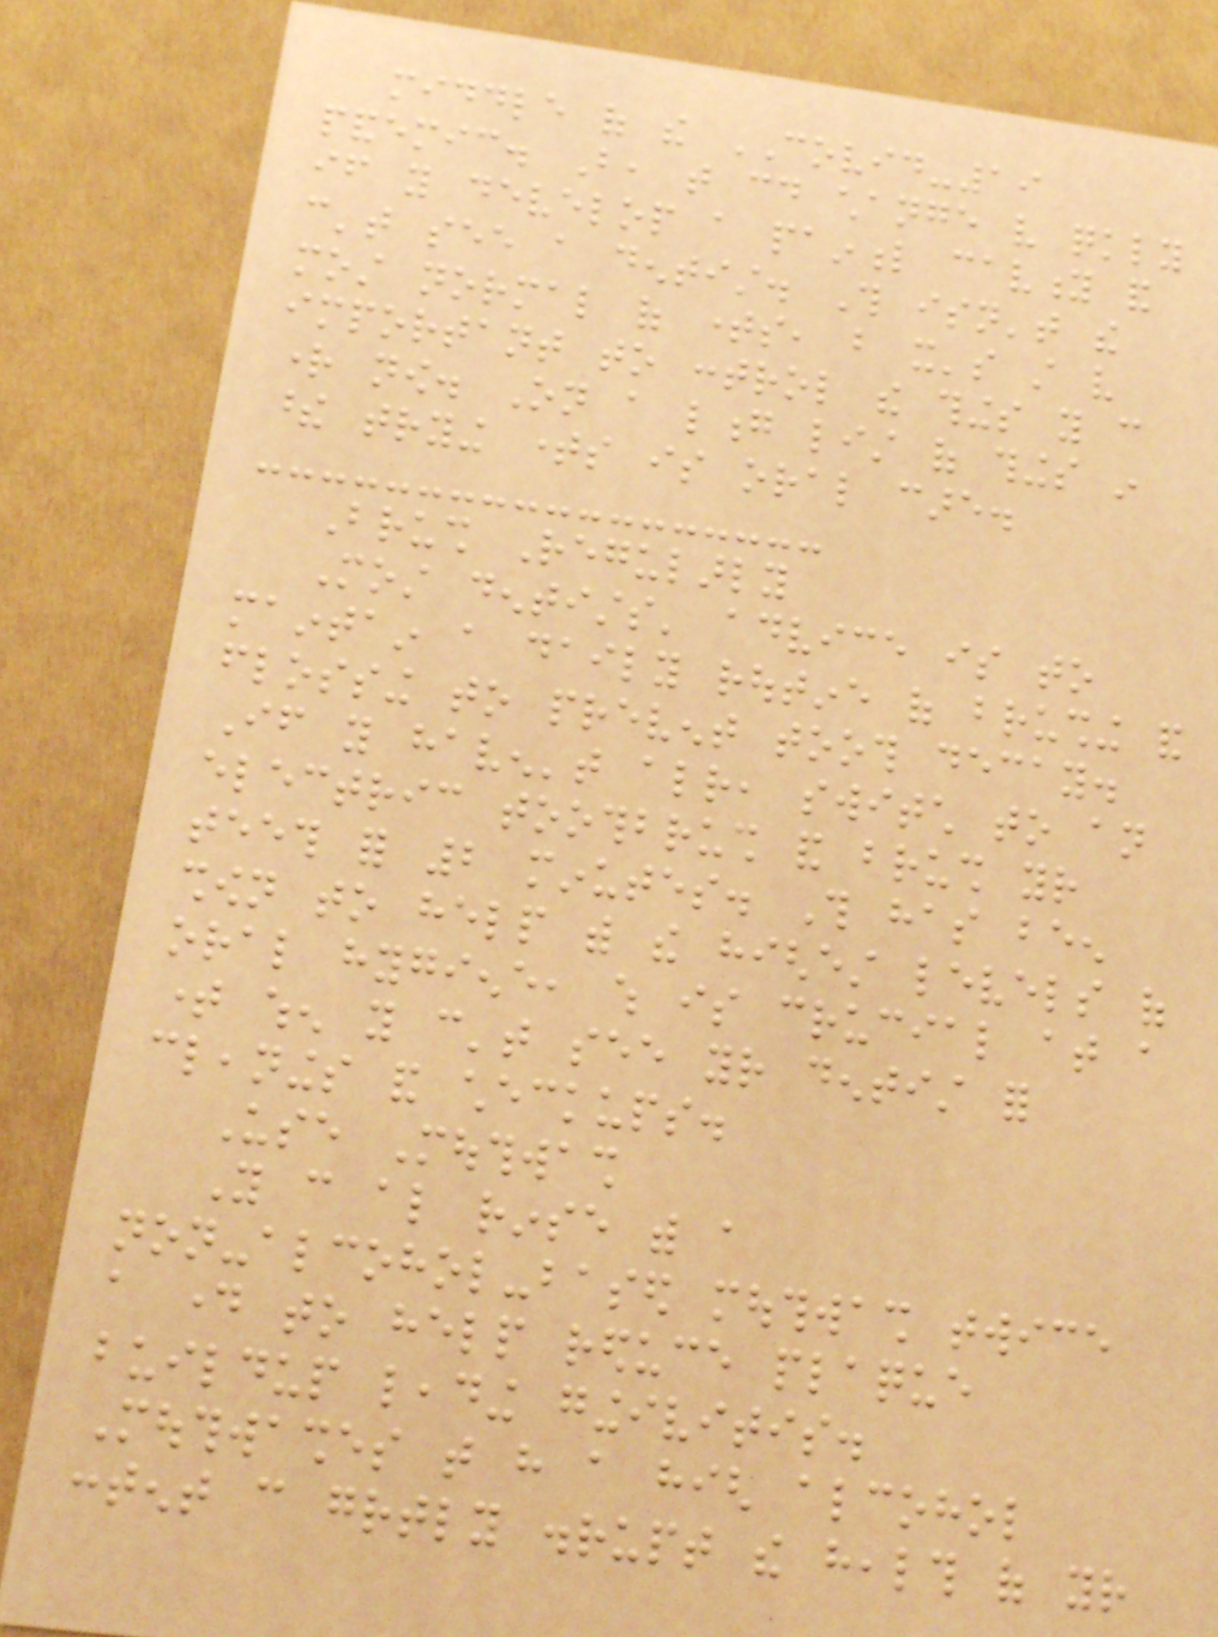middle of the COVID-19
pandemic. But, that could change very quickly
if you develop a painful cavity and
can't see a dentist. This isn't the
most normal of times, but it's still very
important to control the things you can
right now. On a long list of things in
these trying times is oral care.
Brush Regularly
Most dentists' advice is to
maintain a daily routine of brushing and
flossing to prevent tooth decay.
If you haven't already, switch to an
electric toothbrush and brush your
teeth for 2 minutes. This has been
shown to help with the highest levels of
oral hygiene, which is crucial at a
time when you can't see your dentist for
cleanings and checkups.
Use Mouthwash
You can also rinse with a
non-alcohol-based mouthwash twice
a day to help reduce plaque
buildup leading gingivitis.
Mouthwashes that have a high alcohol
content can greatly disrupt the health of your
